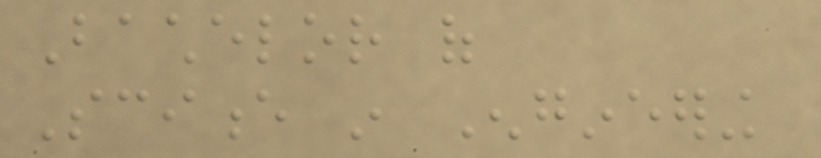Bachelor of
Science in Engineering
